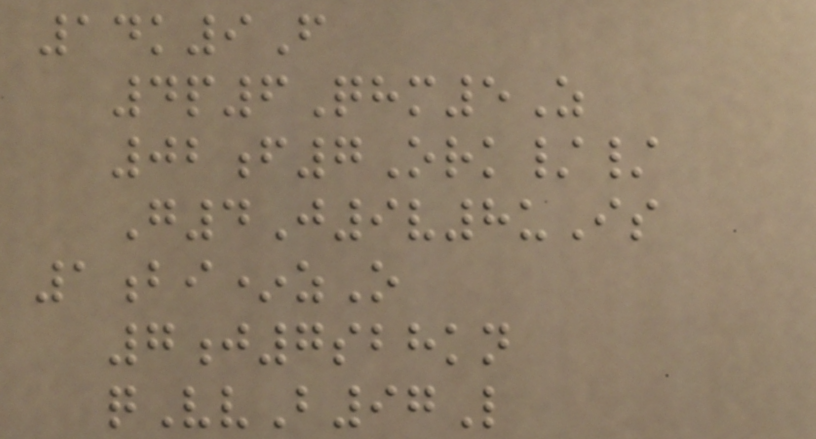14k9F
4p6Qhm5Z
02f7Ork//
G4J9v8uIs
1bi*zO
7j7sbhkn
qVvB97L
